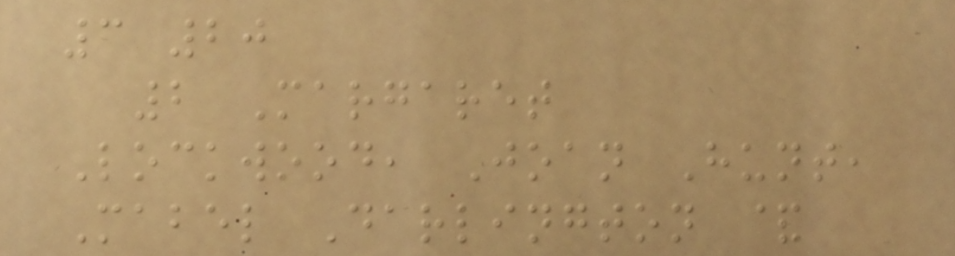3 20
2 Margaret
Lockwood, Joan Hunt,
Mabel Darlington &
